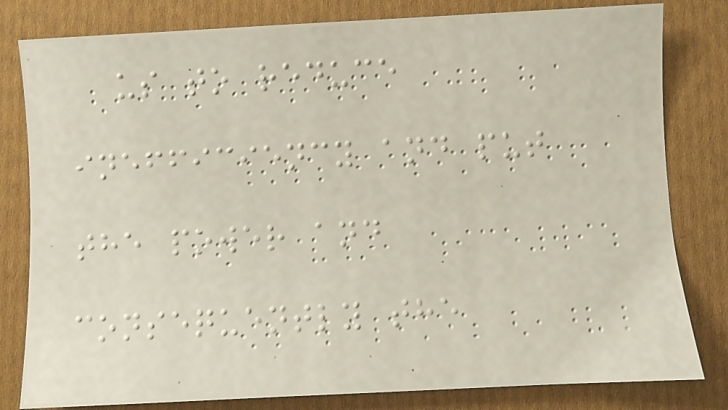us to reduce
inefficiency and put
the power and
consequently the
